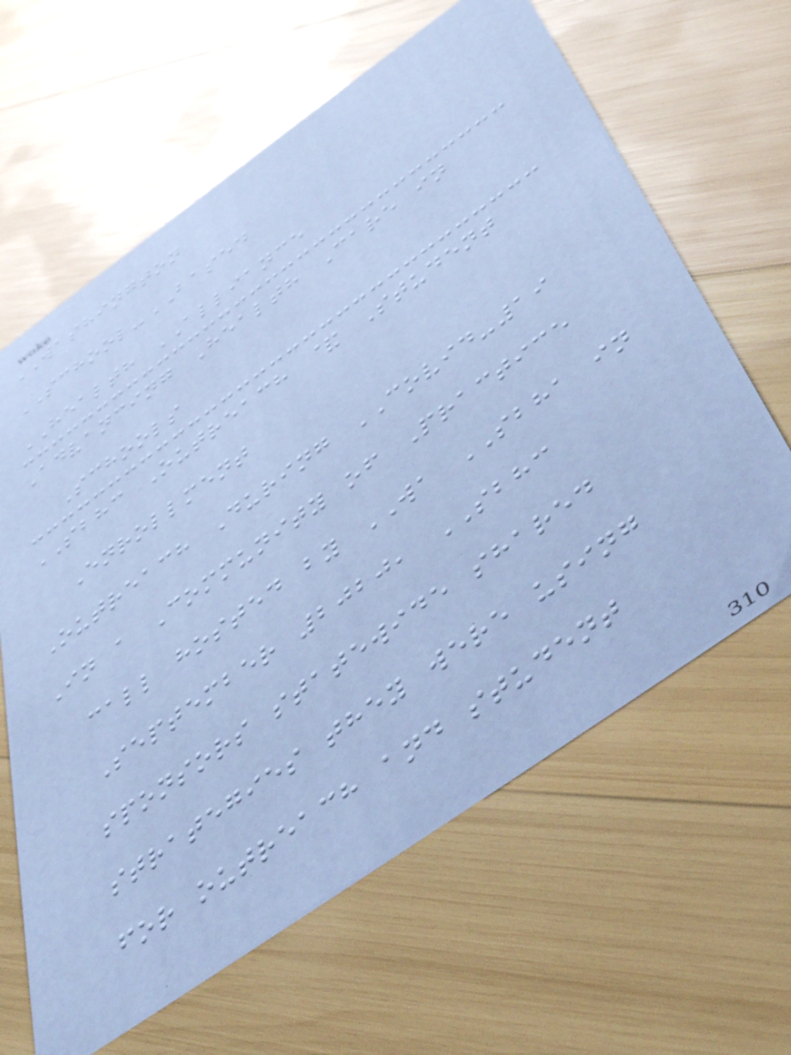WASHINGTON
SCHOOL-BASED
HEALTH ALLIANCE
Advancing Health Care in
Schools
SBHC Outreach & Student
Enrollment
Outreach During COVID-19
In a Community of Practice
call hosted by WA SBHA in
September 2020, SBHC
sponsors statewide shared
strategies they were using
for outreach and student
